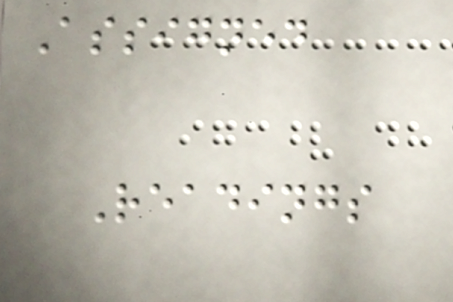Assigned
Readings
